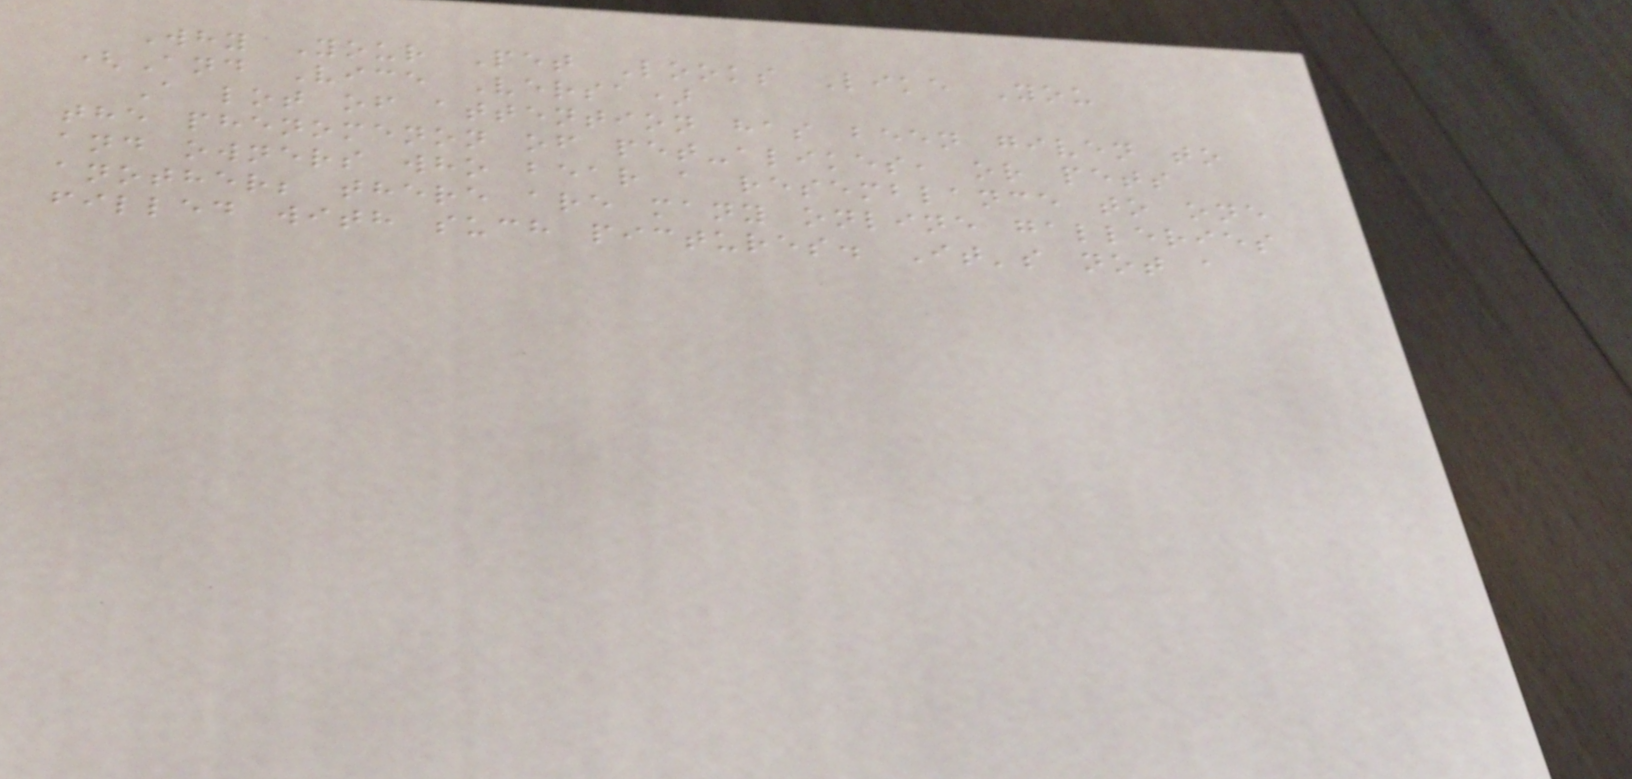Why Your Pet Looks Like You
(And Vice Versa)
A lot of attention has been given to
the phenomenon of pet-alikes, or pets
and owners who bear a resemblance to one
another; there are many online galleries
filled with such pictures. It's not a
